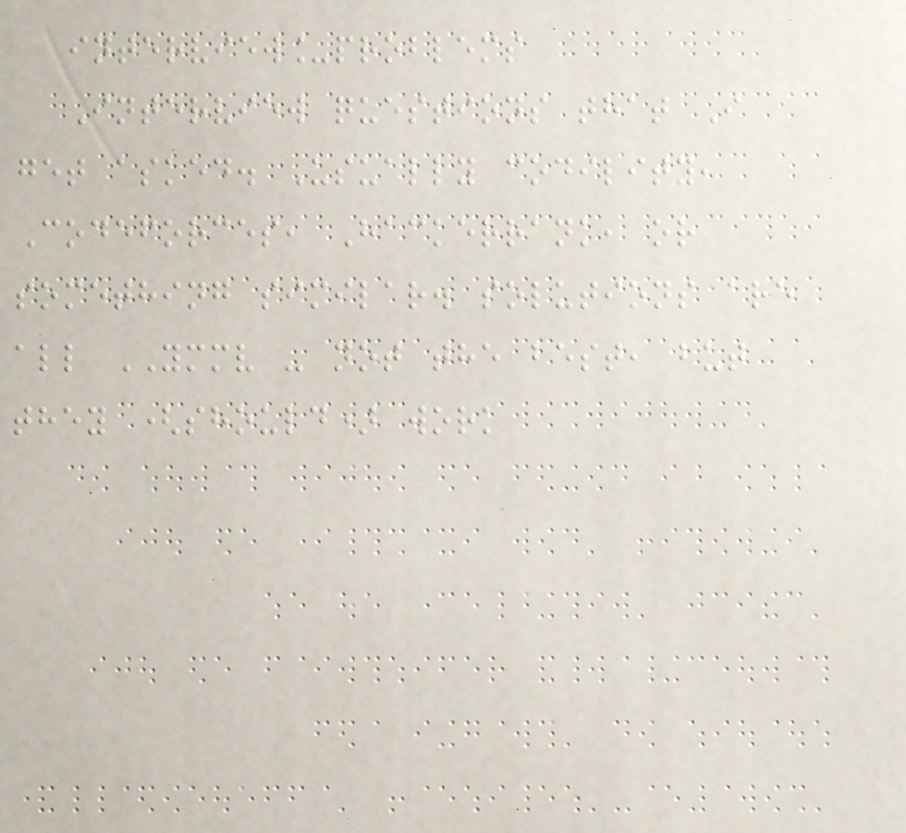interview_problems
Interview questions that I
get asked. Usually codility,
Codeforces, Hackerrank, or
something similar. solutions are
all YMMV - not the best, but
they (should) work
